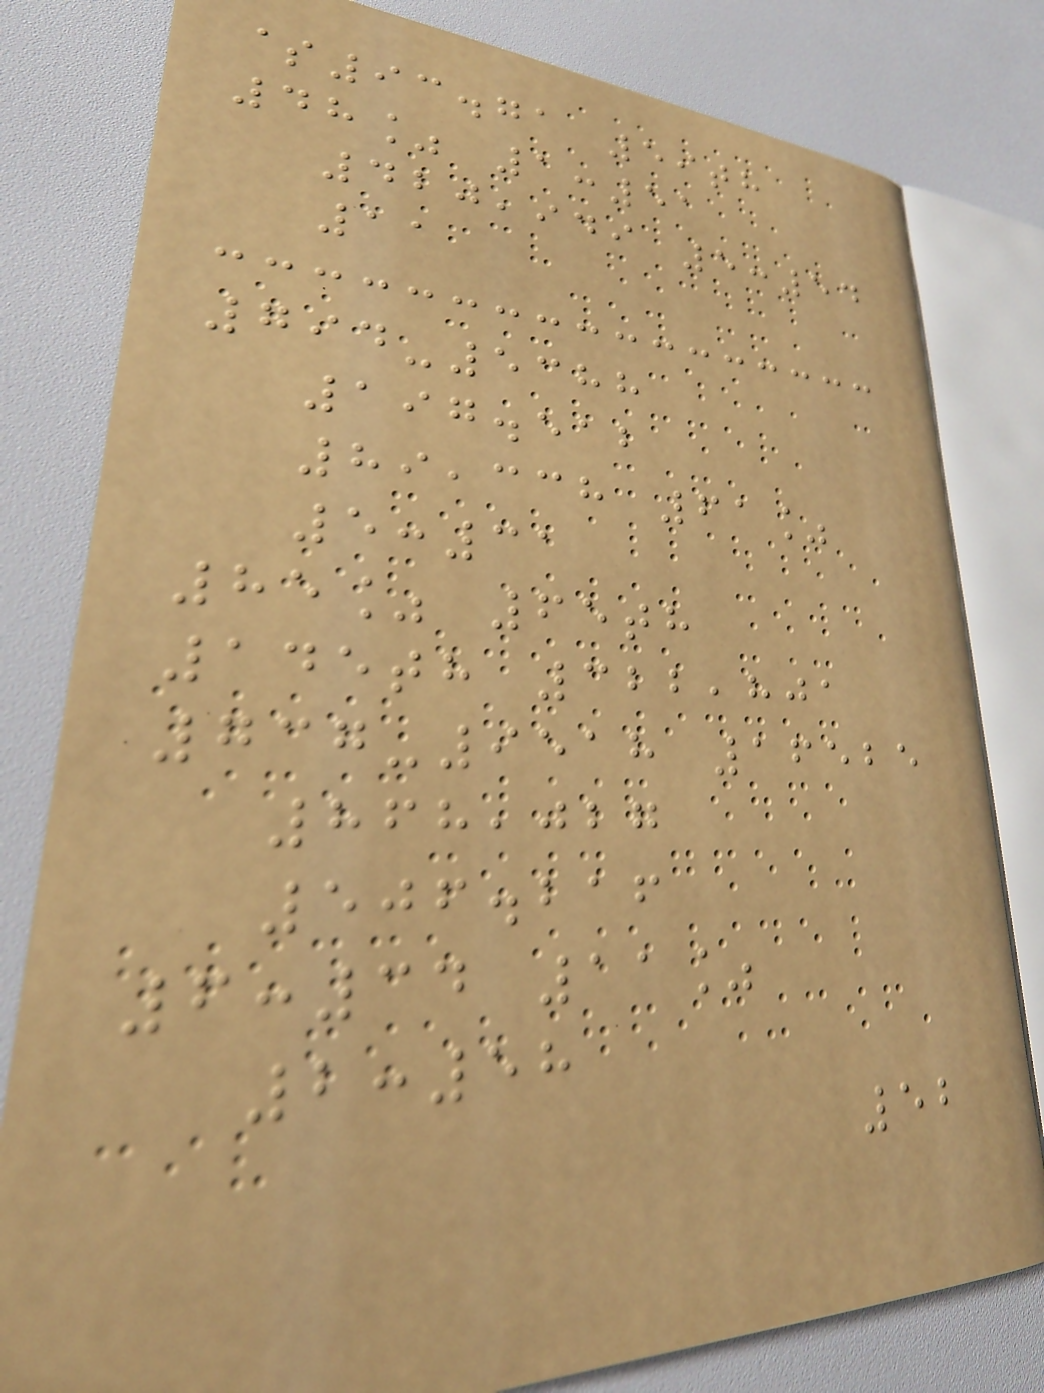$93.71 59th
48% 1:51
420,949 5:54
11
794-5388
197.512
89,338 61%
5:31
85% 65th
145th 322,801
737-9518 16525
868,027
506.216
6:34 11%
2:58
52
